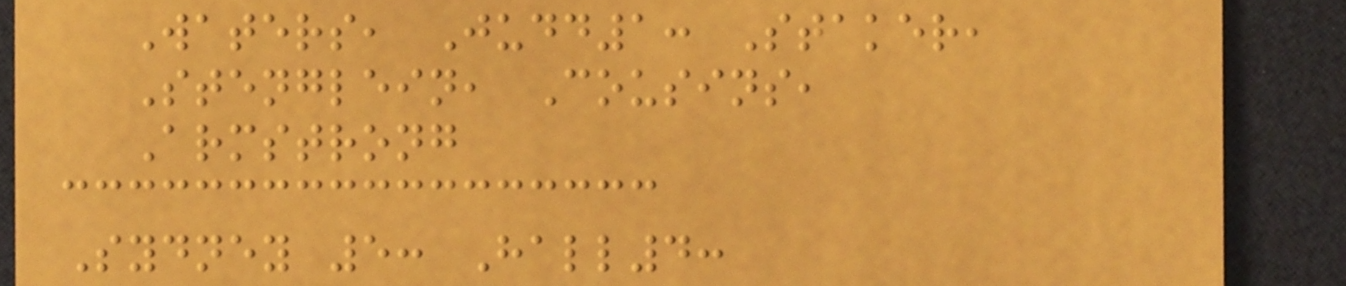Waters, Judd1: Staker,
Stenglein, Cousins,
Armstrong
Sydney 5: Hall4:
